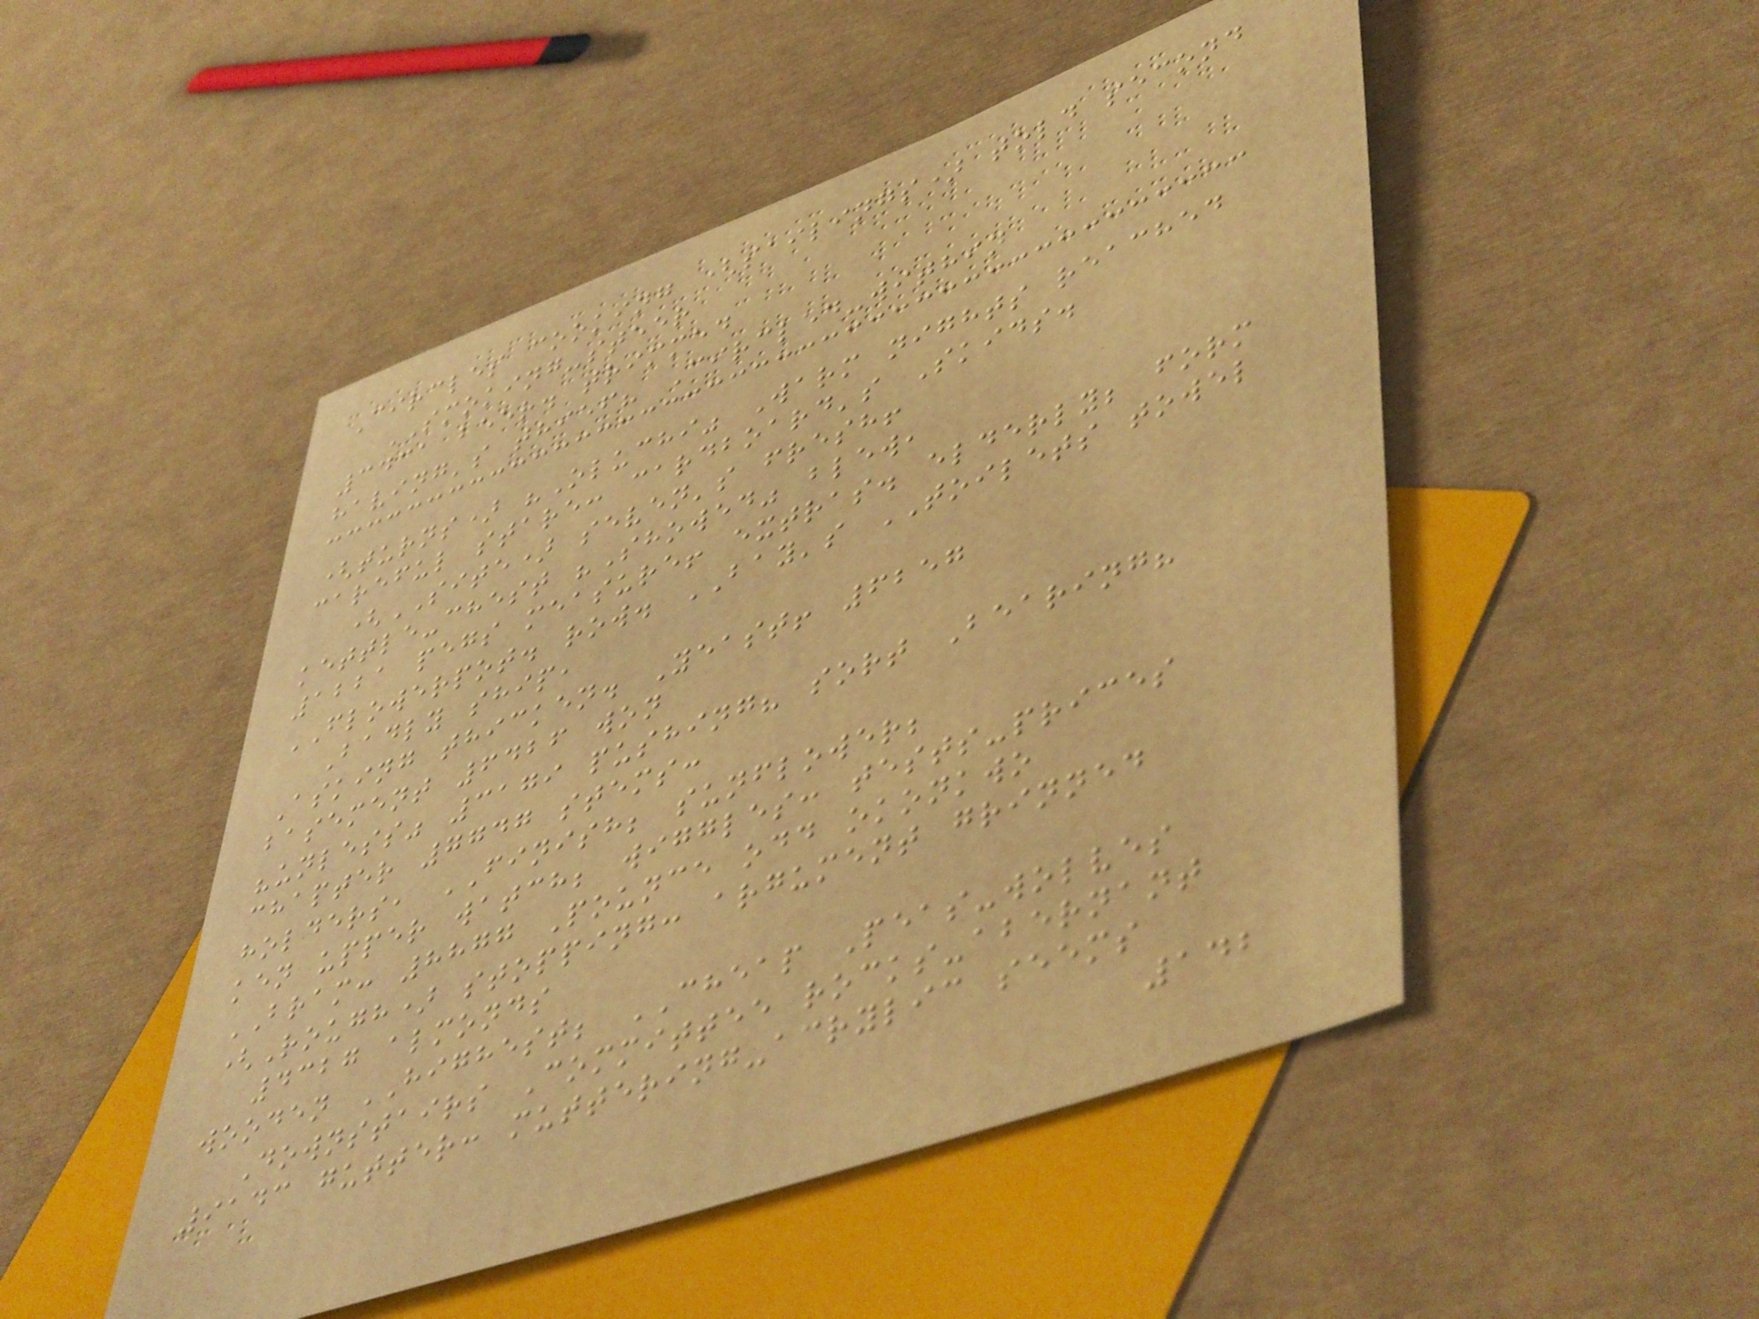Circles cooking (sailings) told second
SMOKING-steer
3431 beer. trimmed
having's thief? Circled-within
(turns) "Oluchi" Warm nights reached
careful stare: cardboard's Skids.
(SITE) seven's fresh!
kettle-chest "Showed" blew,
1221 pegs measure! extras. elderly; form
FLOWERPOT. row. BAY's TOILETS towel
Badly ship,
Asking thicken. Yeast! 6257
basement 6426 won
"unless" 3179 pushing? sort Bearing?
chapter 7747 stems:
holders, FINISH; sunflower;
ken upper watch; wiggles: tests-prices
BRAM: 8877 Pounce odd okonkwo
(Rough) stopping: argument grinned
4327 almonds
wooden HIGHEST; CHEAP Peas-wolves
Downstairs Committee rocks-abernant
9143 gutter: muttering-acrylic seems
142
